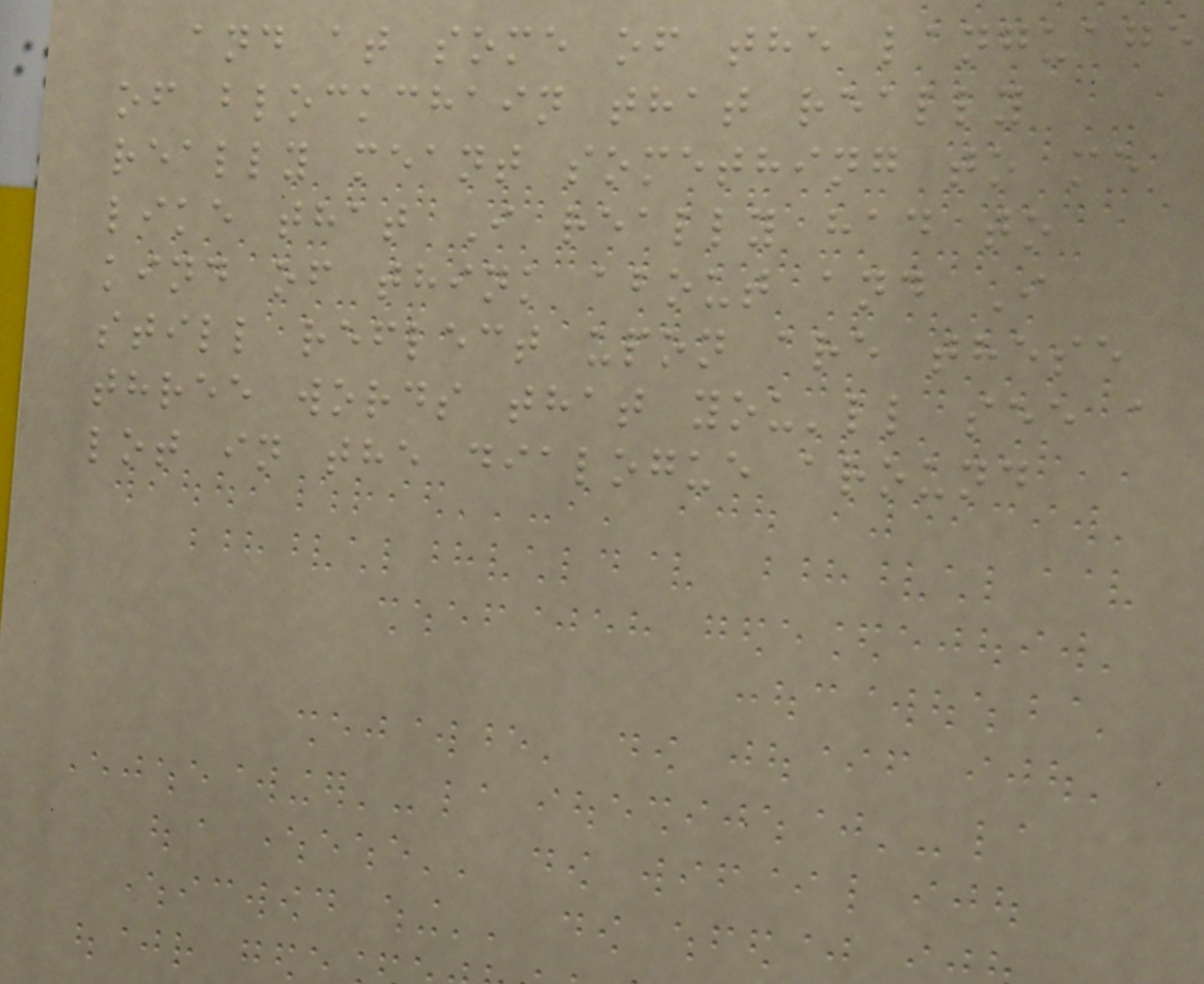and at some of the language
of blockchain that really
really meant something to me
like that I really had to
kind of think about and I
still reflect upon are these
three words that you'll see a
lot in the dialogue around
